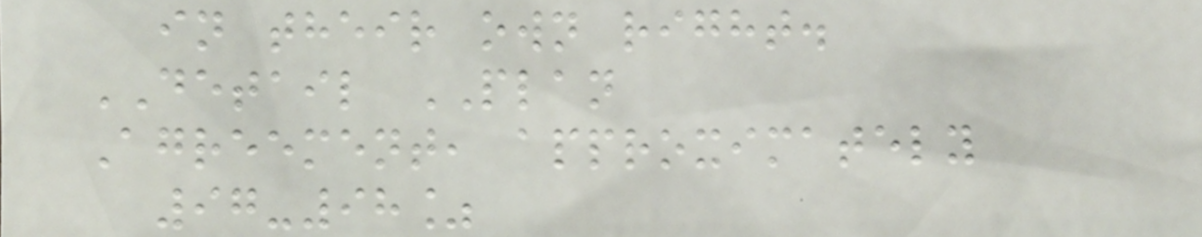in their own right.
DETAIL PLAN
Agreement, approximately
97-98%
